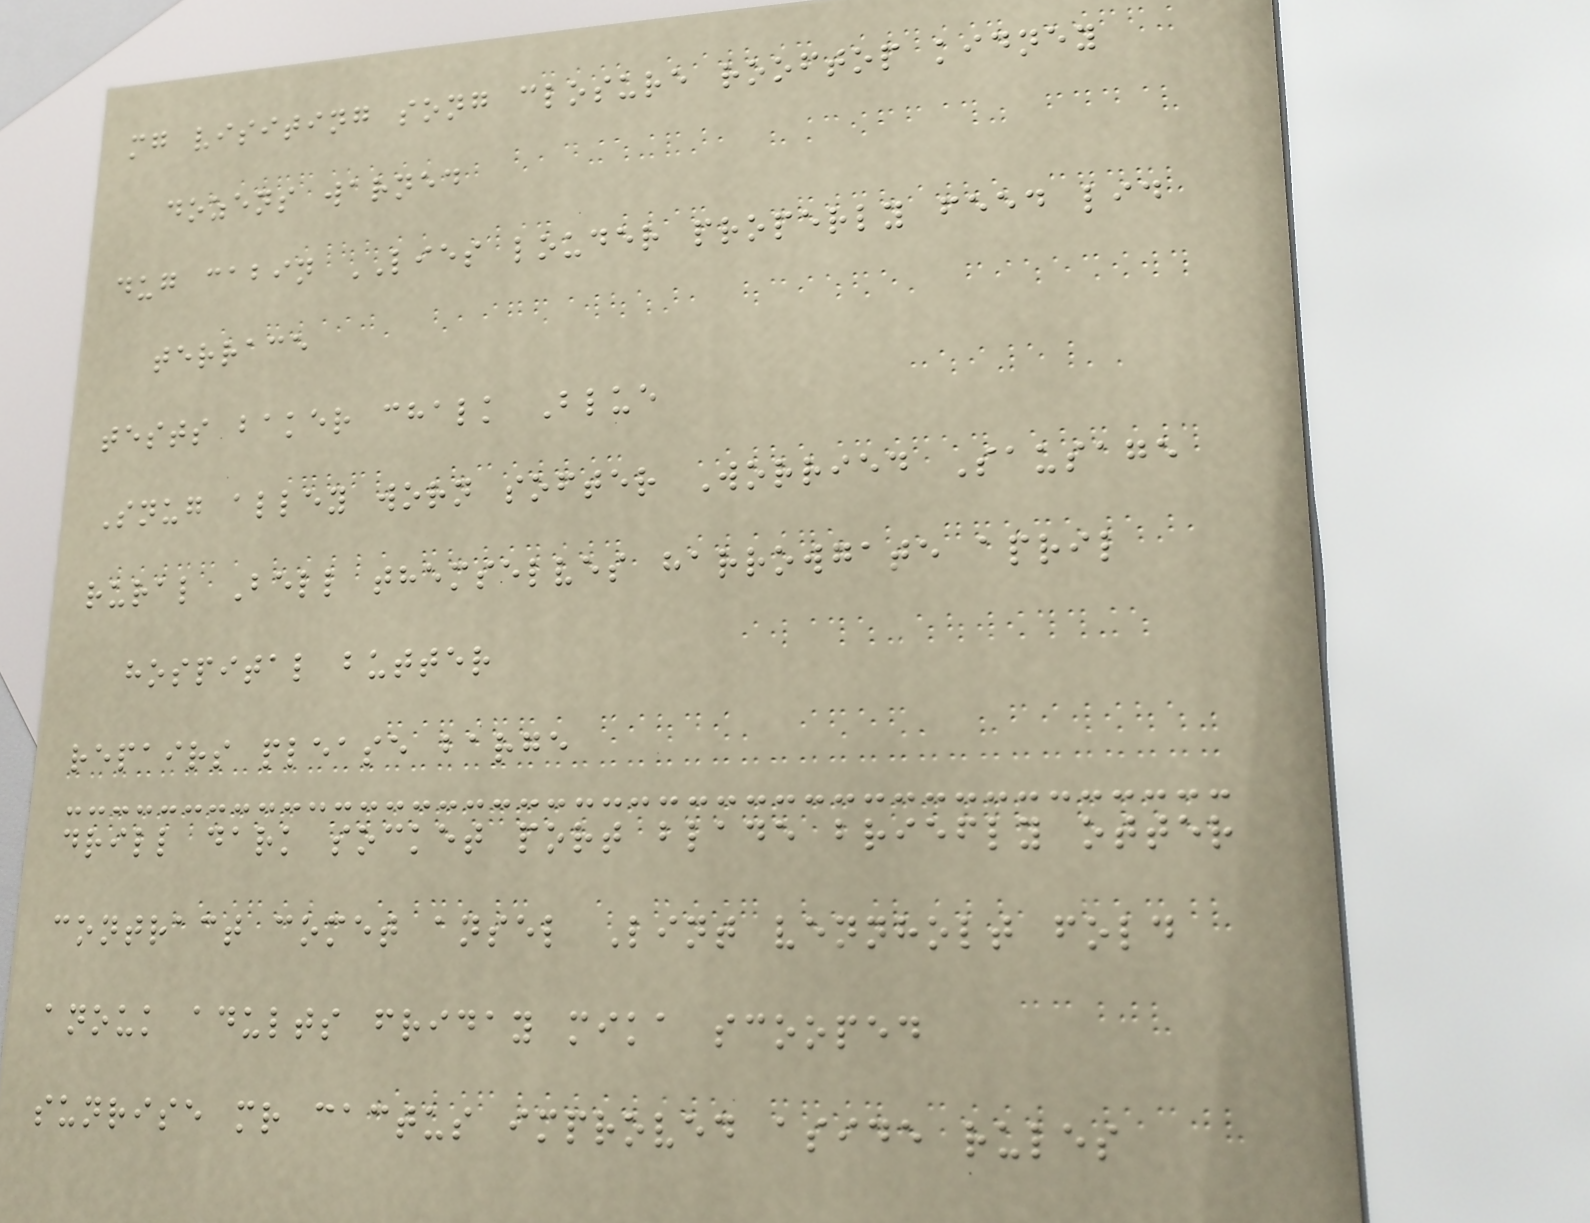mg visiting song closure rooftop kidney
dozens warned
dug cabin LIES louder properly feed lid
terrace
tests baker chalk Blue
Snug alley worn softer Worried Sausage
rural Bell themselves harrowgate april
hospital butter
repairs please barge
drill dark socket port blade briefly otter
contract comet ansel Lint vennholt fold
anouk adults friday mika scooped
sunrise mr cactus improved aside rules
